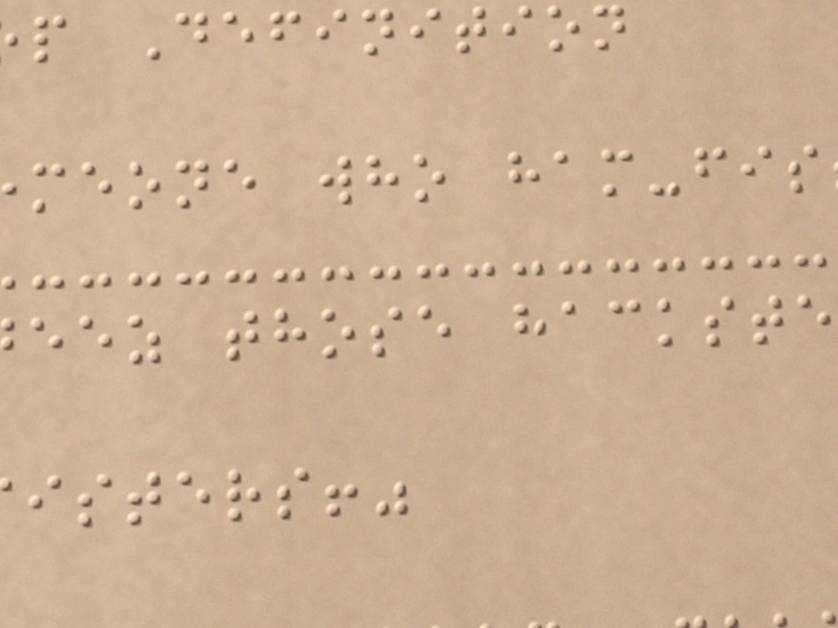p Definition
meone who ham-fis
eez those hackste
isters!"
